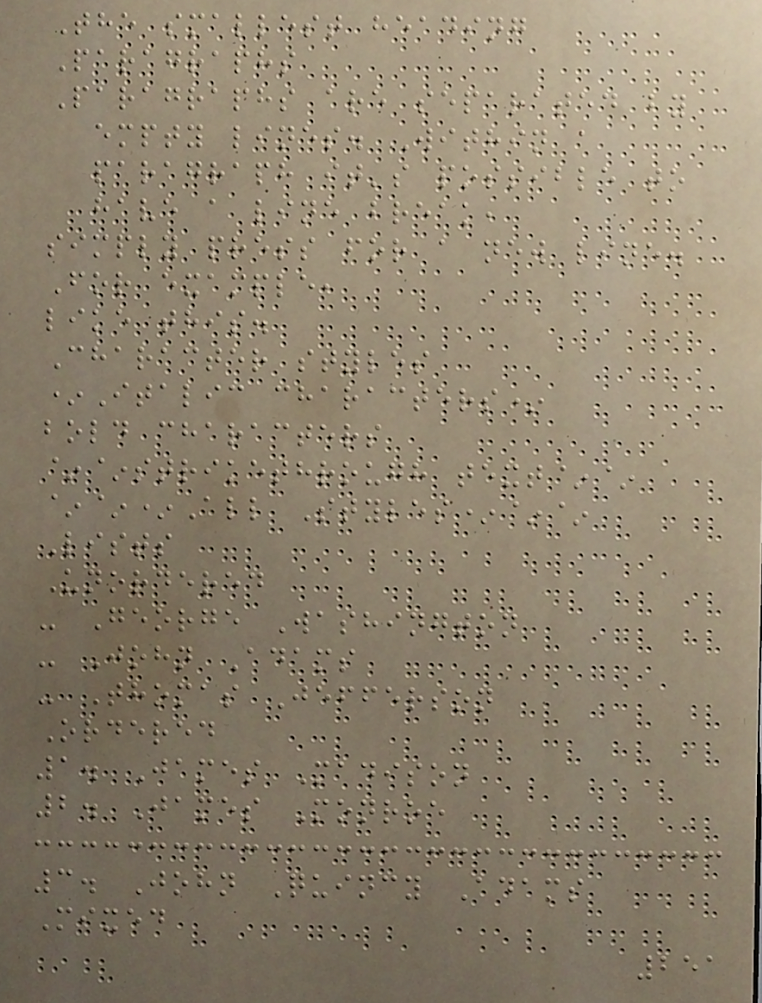The smallest heading
Paragraphs
Paragraphs are separated by
empty lines. Within a
paragraph it's possible to
have a line break,
simply press for a new line.
For example,
like this.
Character styles
*Italic characters*
bold characters
~~strikethrough text~~
~~*All Styles*~~
Lists
Unordered
- George Washington
- John Adams
- Thomas Jefferson
Ordered
1. James Madison
2. James Monroe
3. John Quincy Adams
Mixed
251
